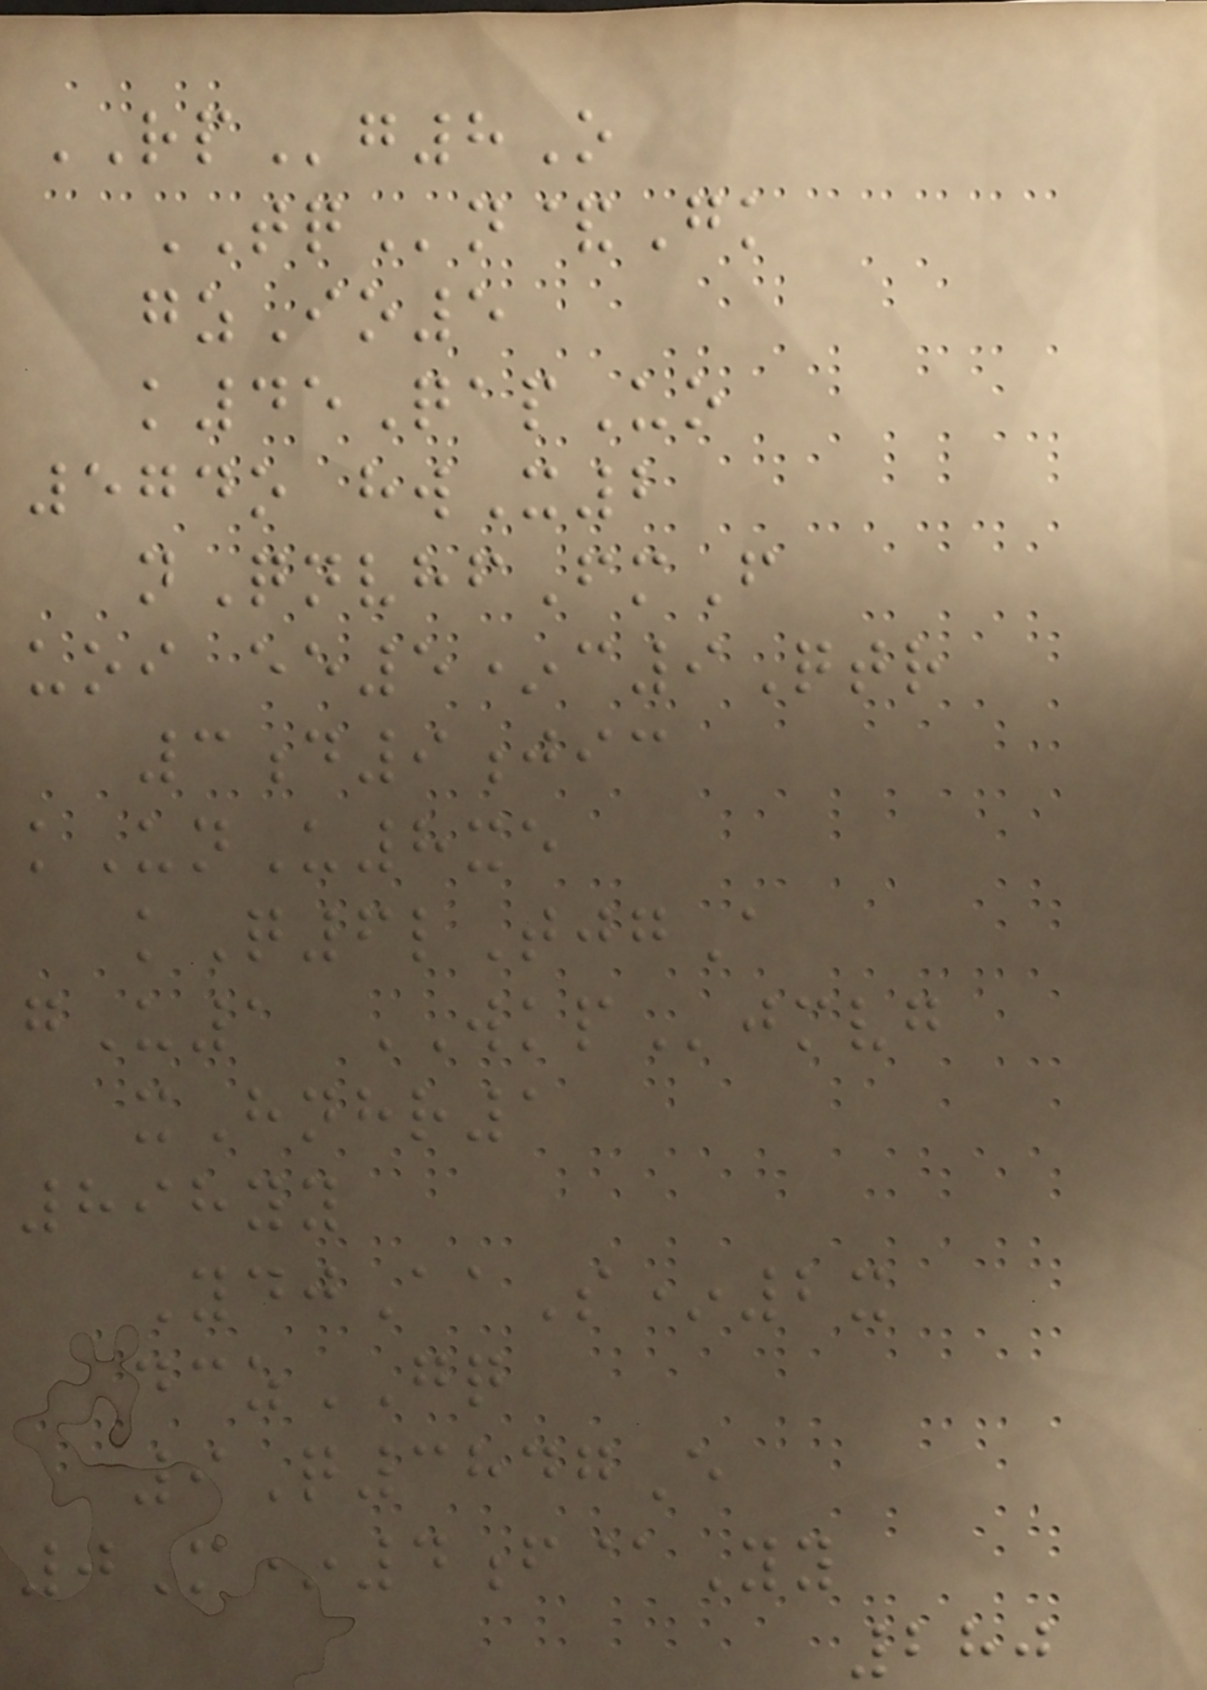RPg8O
TQn&Gk
gzIo5
k45QapUo
574o hwX2
nQnvhfFmF
uoi ee5*c9Qtr
3d9jic
kUnU8xe
kQ6lTjgA
gU1 WKPjmvg
xHnhr1
898yy
YdjAaS*2x
dczGQ
9Q3847E
0M*4f@Yy
280
